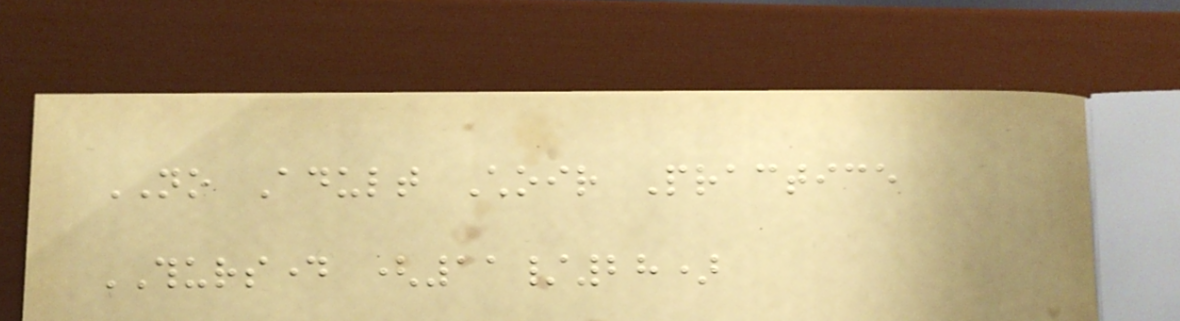NO Adult Choir Practice
THURSDAY (11/28)
